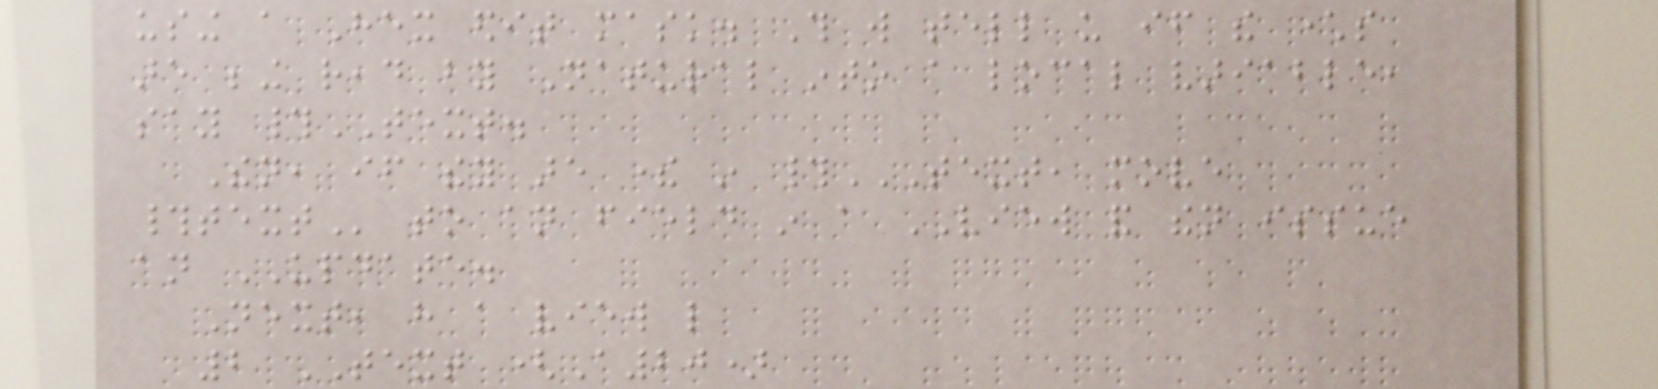using a Hex edit mask. This will tell us if the characters
are being read by Natural into a local variable,
say #TEXT.
Then, if they are there in #TEXT, MOVE
#TEXT to an field in a VIEW and then issue
an UPDATE.
Next, have a view like
2 TEXT (A20)
